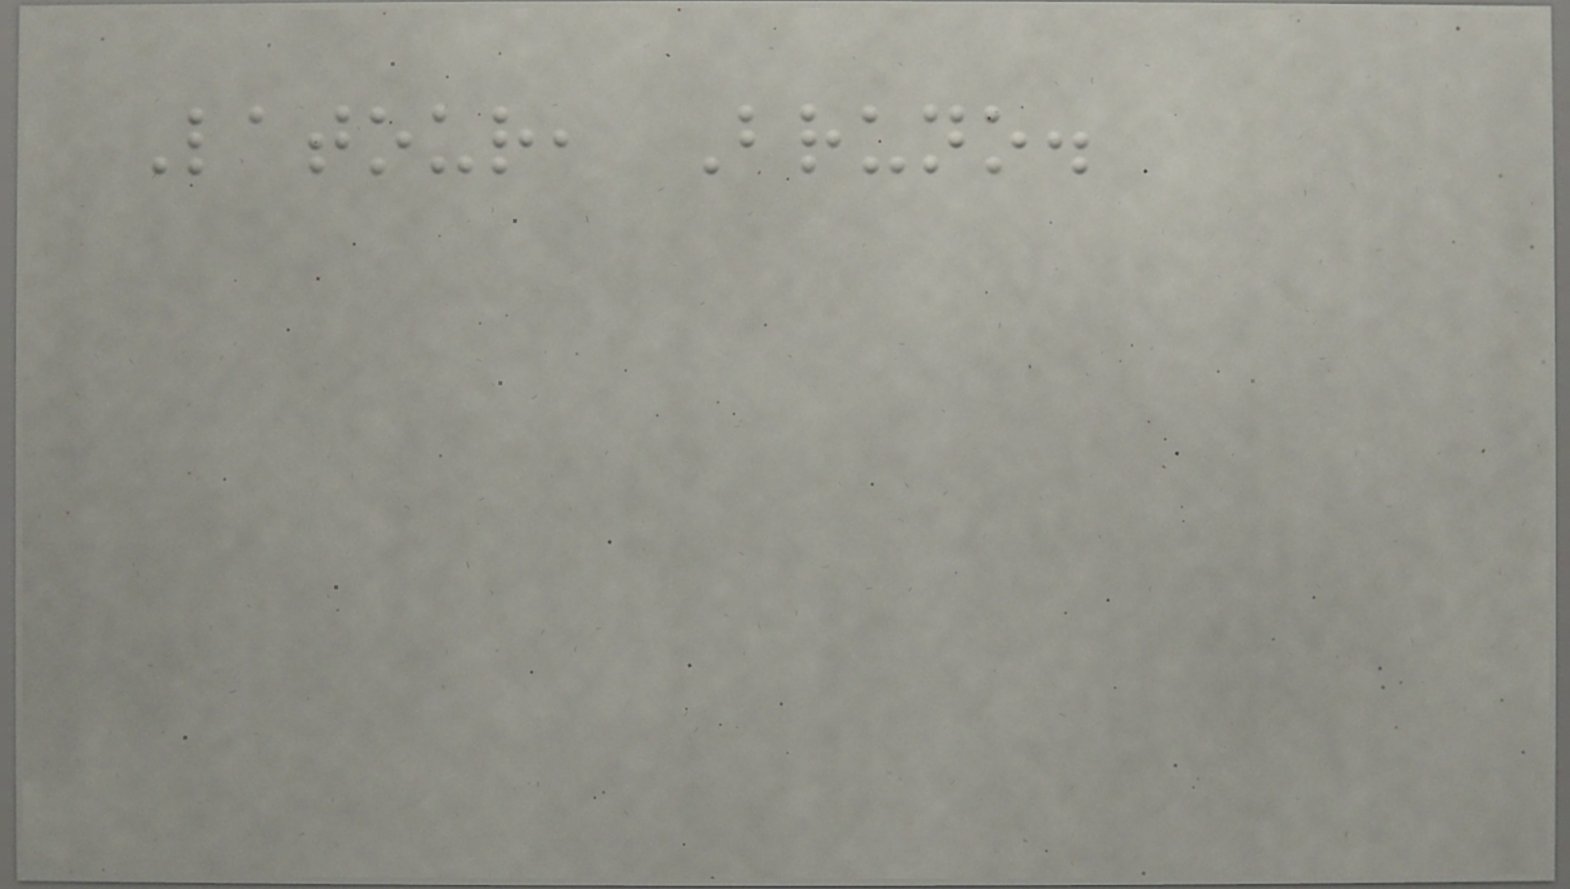Latour, Bruno.
